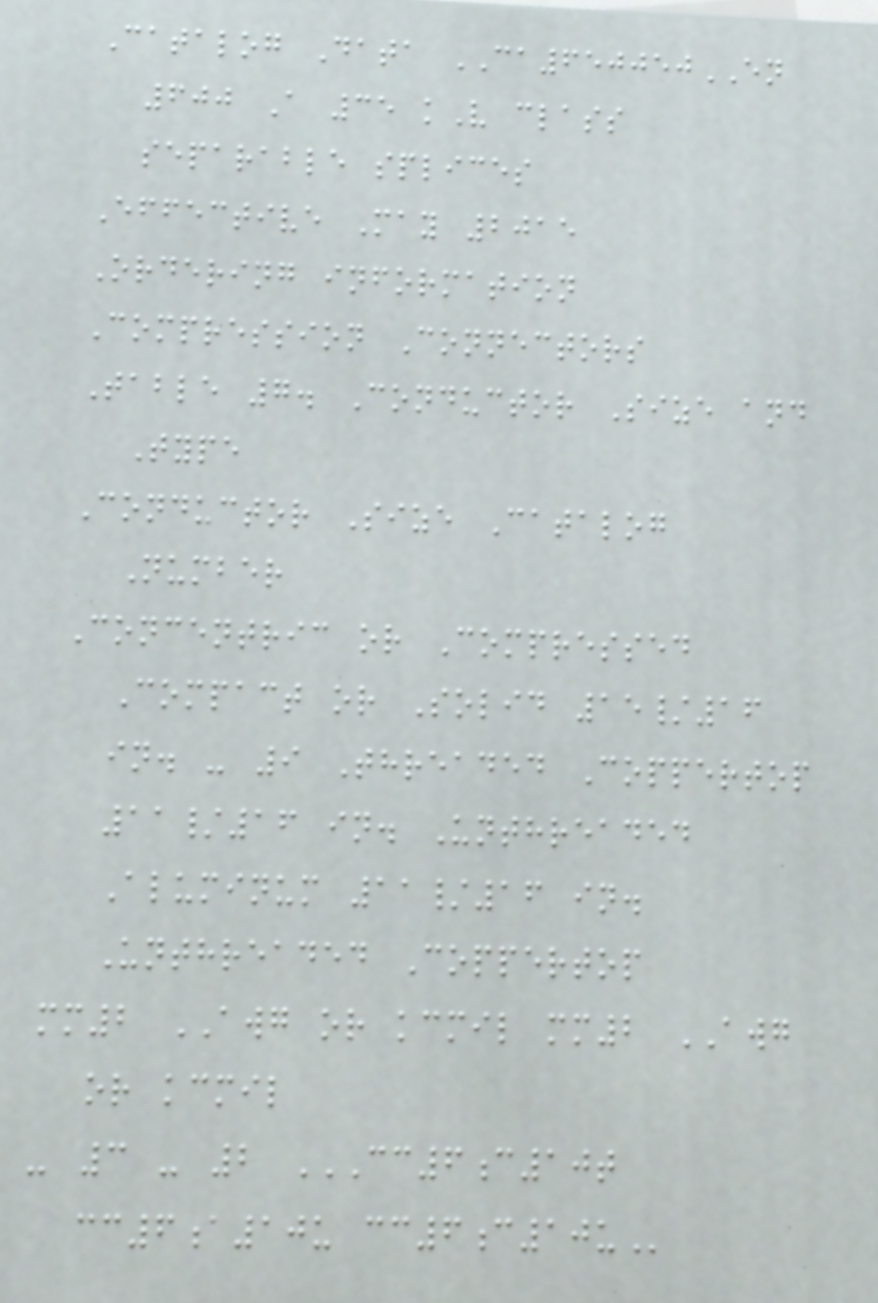Catalog Data CA650050EN
600 A 35 kV class
separable splices
Effective May 2015
Ordering information
Compression Connectors
Table 7. Conductor Size and
Type
Conductor Size Catalog
Number
Concentric or Compressed
Compact or Solid 15/16
in. - 9 Threaded Coppertop
11/16 in. Unthreaded
Aluminum 11/16 in.
Unthreaded Coppertop
mm2 AWG or kcmil mm2 AWG
or kcmil
- 3 - 2 CC6C10T
CC6A10U CC6C10U
